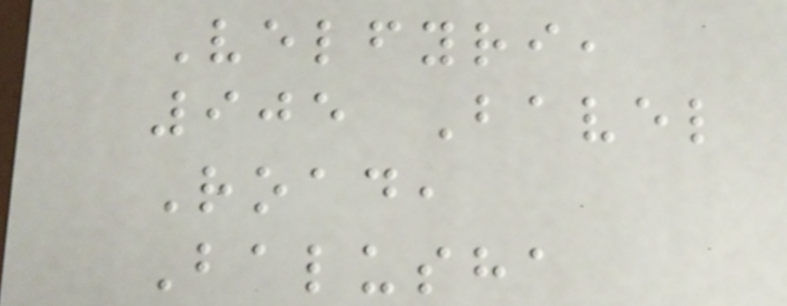Velfyri,
905 Bavel
Road,
Balusha
